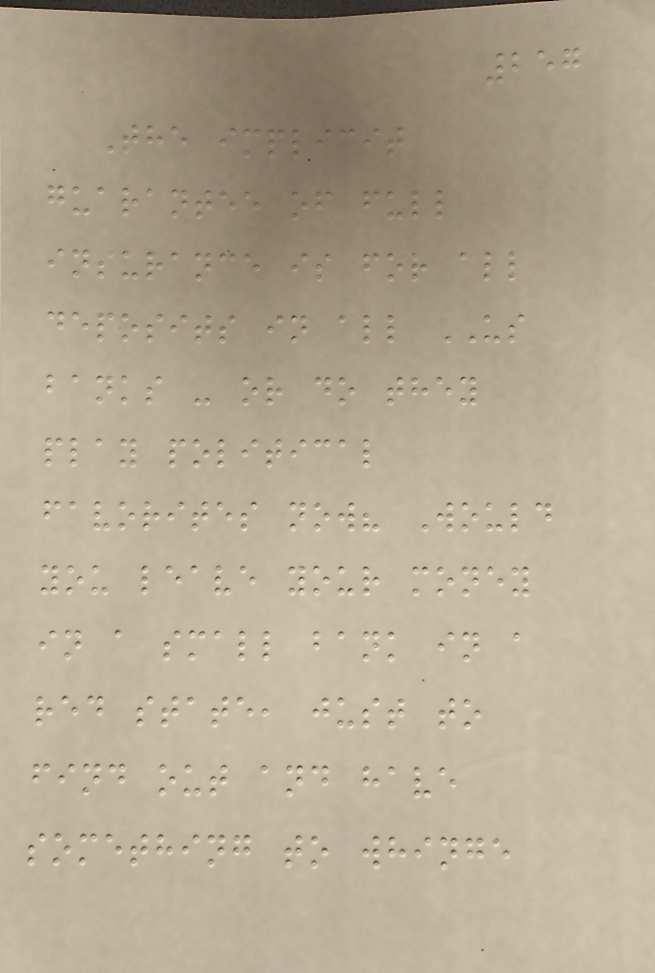257
The implicit
guarantee of full
insurance is for all
deposits in all US
banks - or do they
play political
favorites now? Would
you leave your money
in a small bank in a
red state, just to
find out and have
something to whinge
